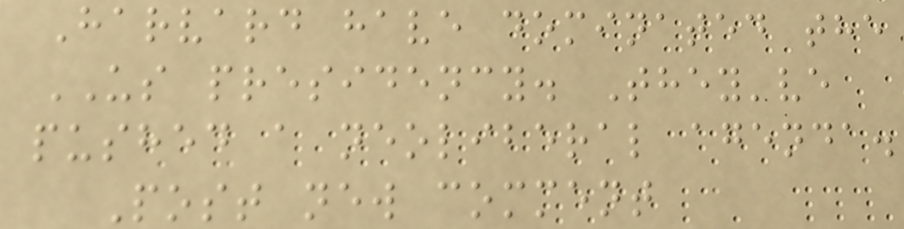Harvard have dominated the
US presidency. They've
pushed a neoliberal agenda.
Post new comment
